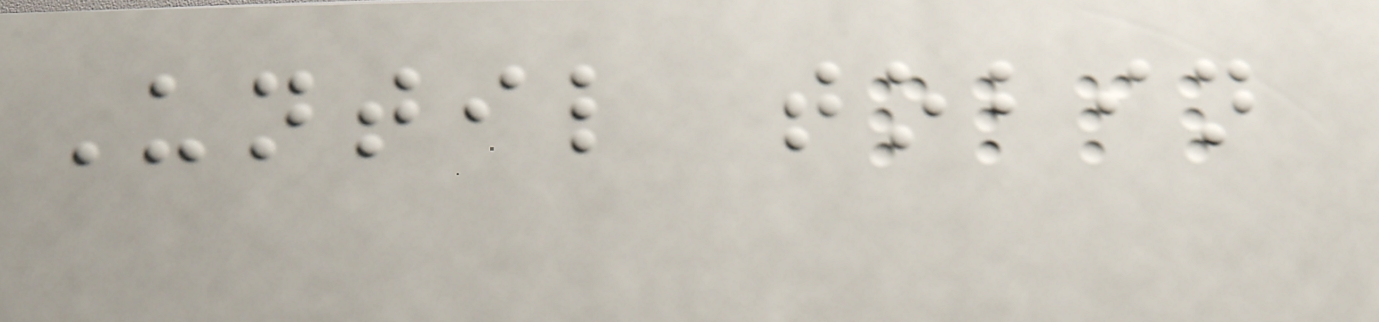Until tobin
